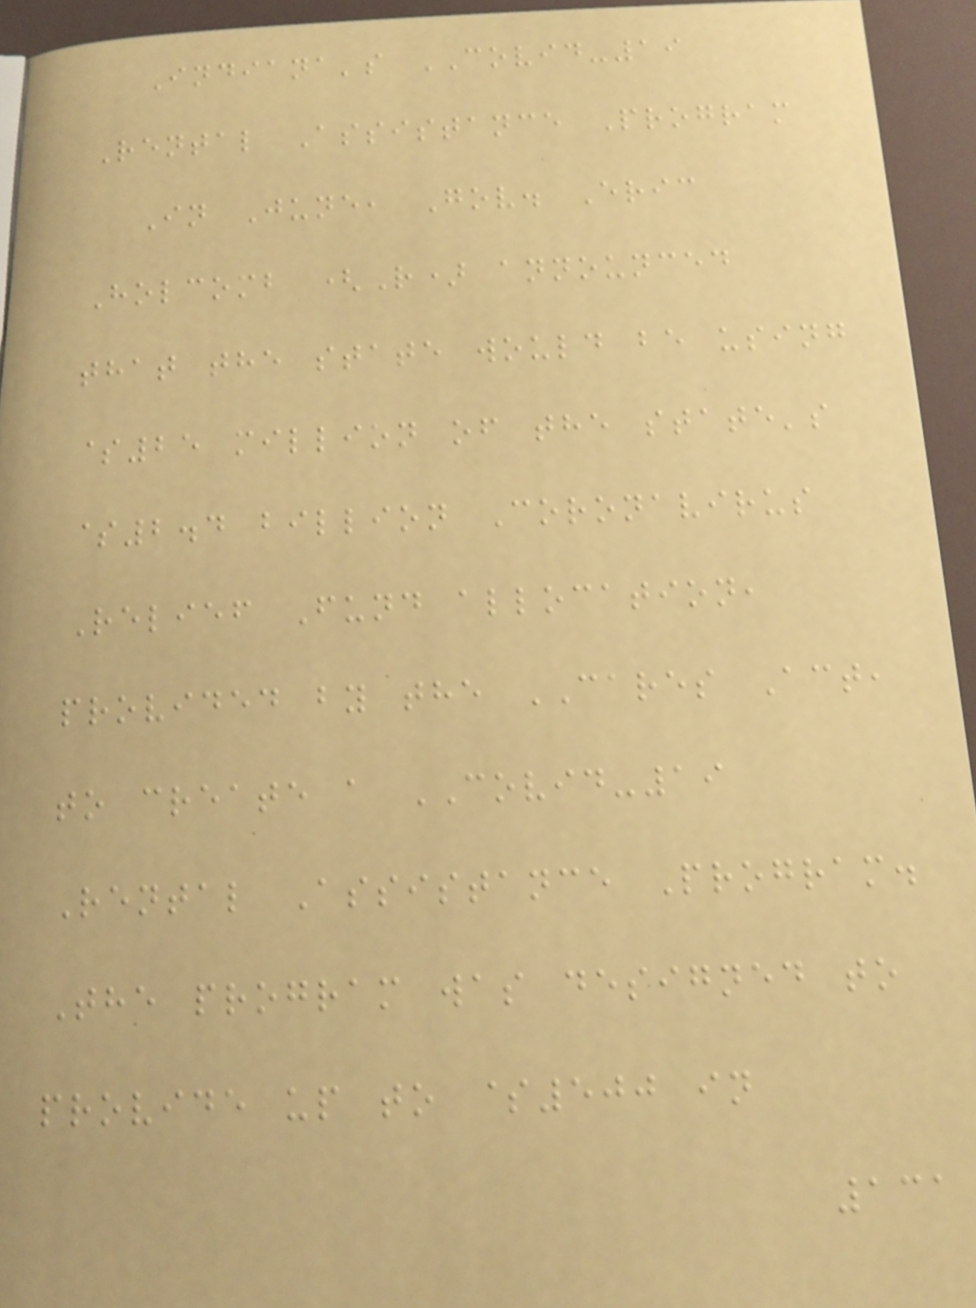Indiana's COVID-19
Rental Assistance Program
In June, Gov. Eric
Holcomb (R) announced
that the state would be using
$25 million of the state's
$2.4 billion Coronavirus
Relief Fund allocation,
provided by the CARES Act,
to create a COVID-19
Rental Assistance Program.
The program was designed to
provide up to $500 in
131
